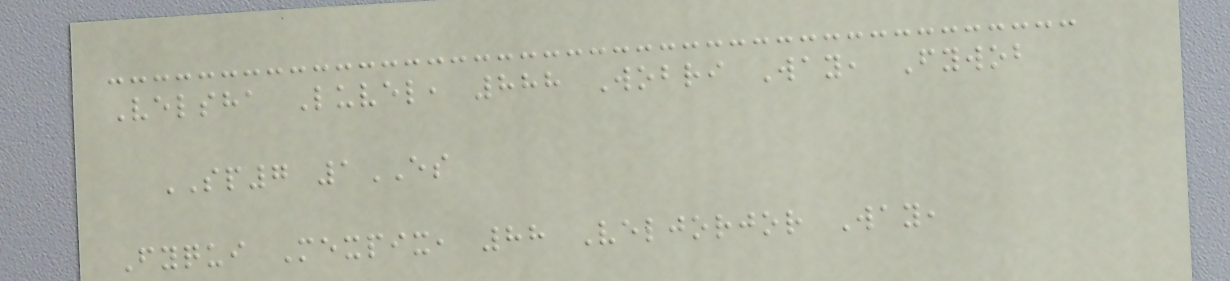Velsha Luvel, 888 Wobri Way, Fywob
SP7 1ES
Fyqui Mexpix, 88 Veljorjor Way,
